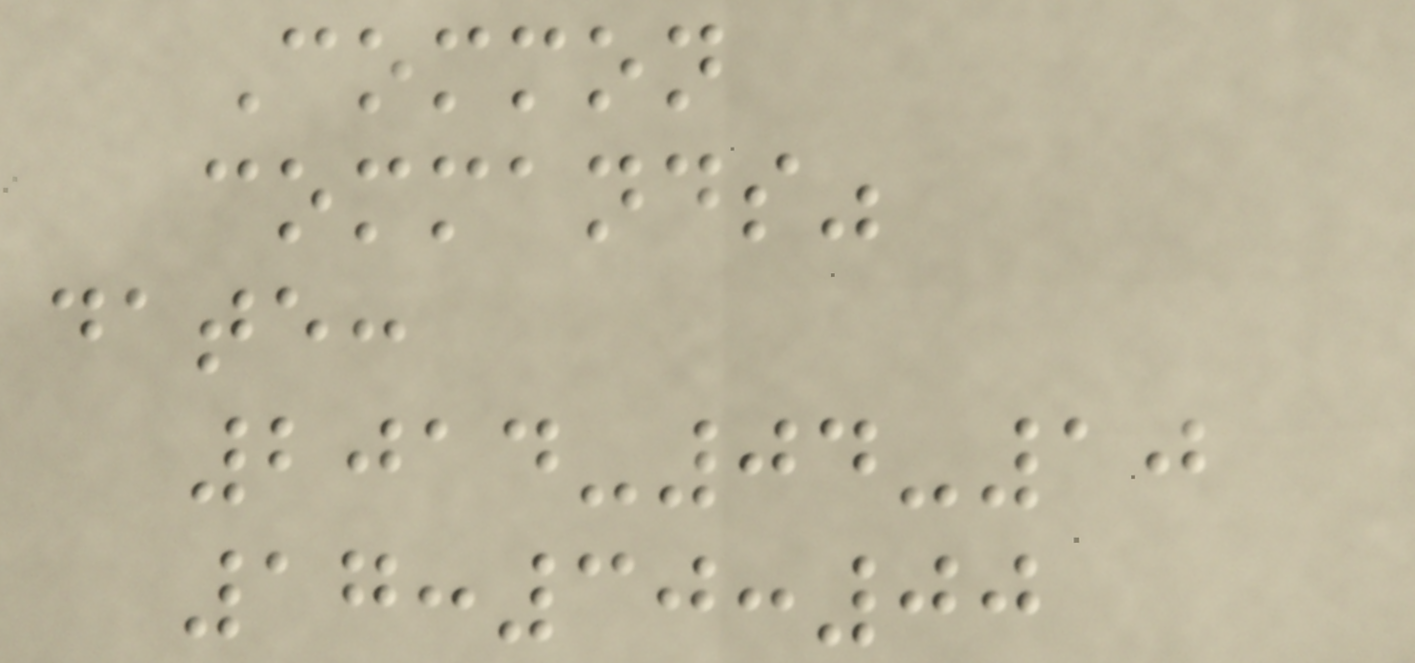Common
commands"
date:
2014-04-10
17:30:00
